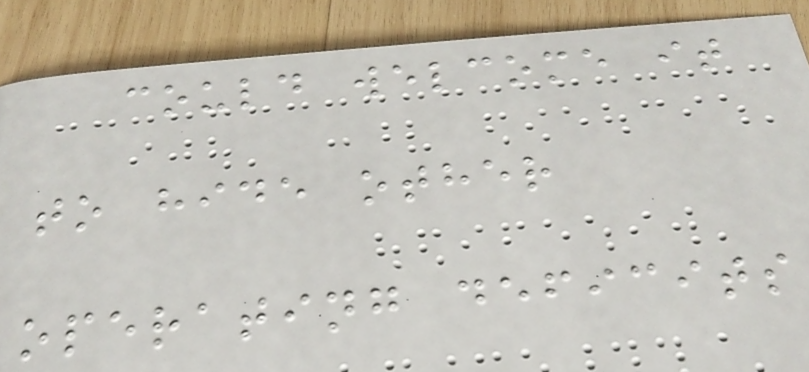could welcome it
to hide other
operating deficits
